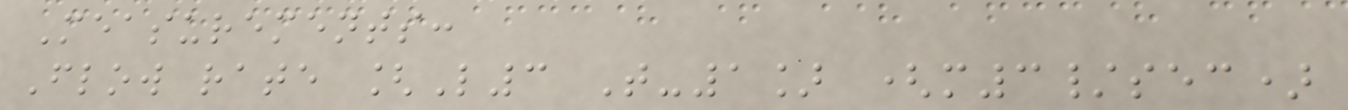Measurements:
Flow rate [L3 T-1] (m3/sec)
